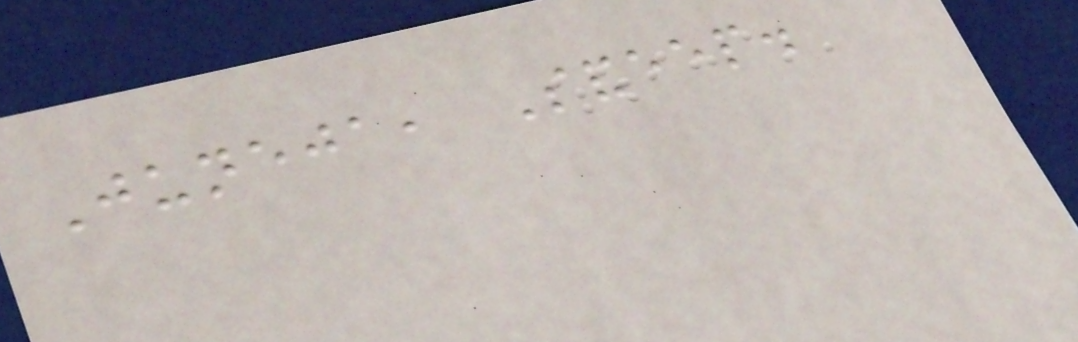Juneja, Sandeep.
